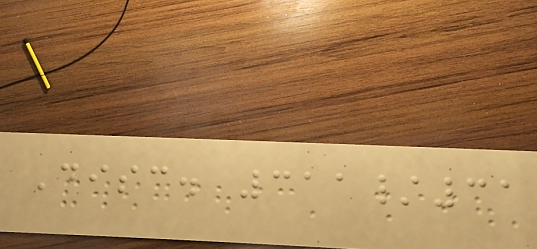Disc. 311/31
